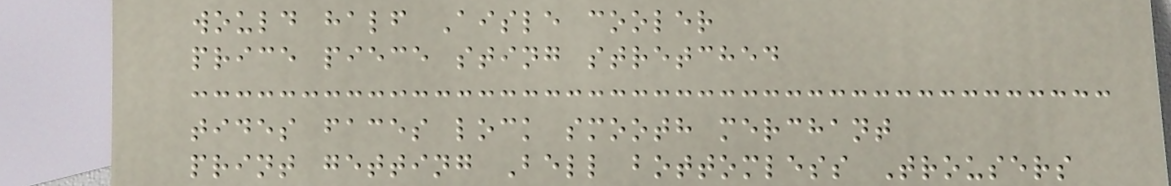would half Aisle cooler
price piece sting stretched
tides faces lock smooth merchant
print getting Bell bottomless Trousers
